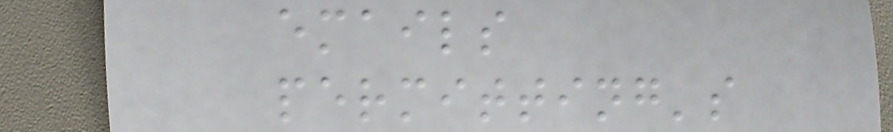emails
permitting's
